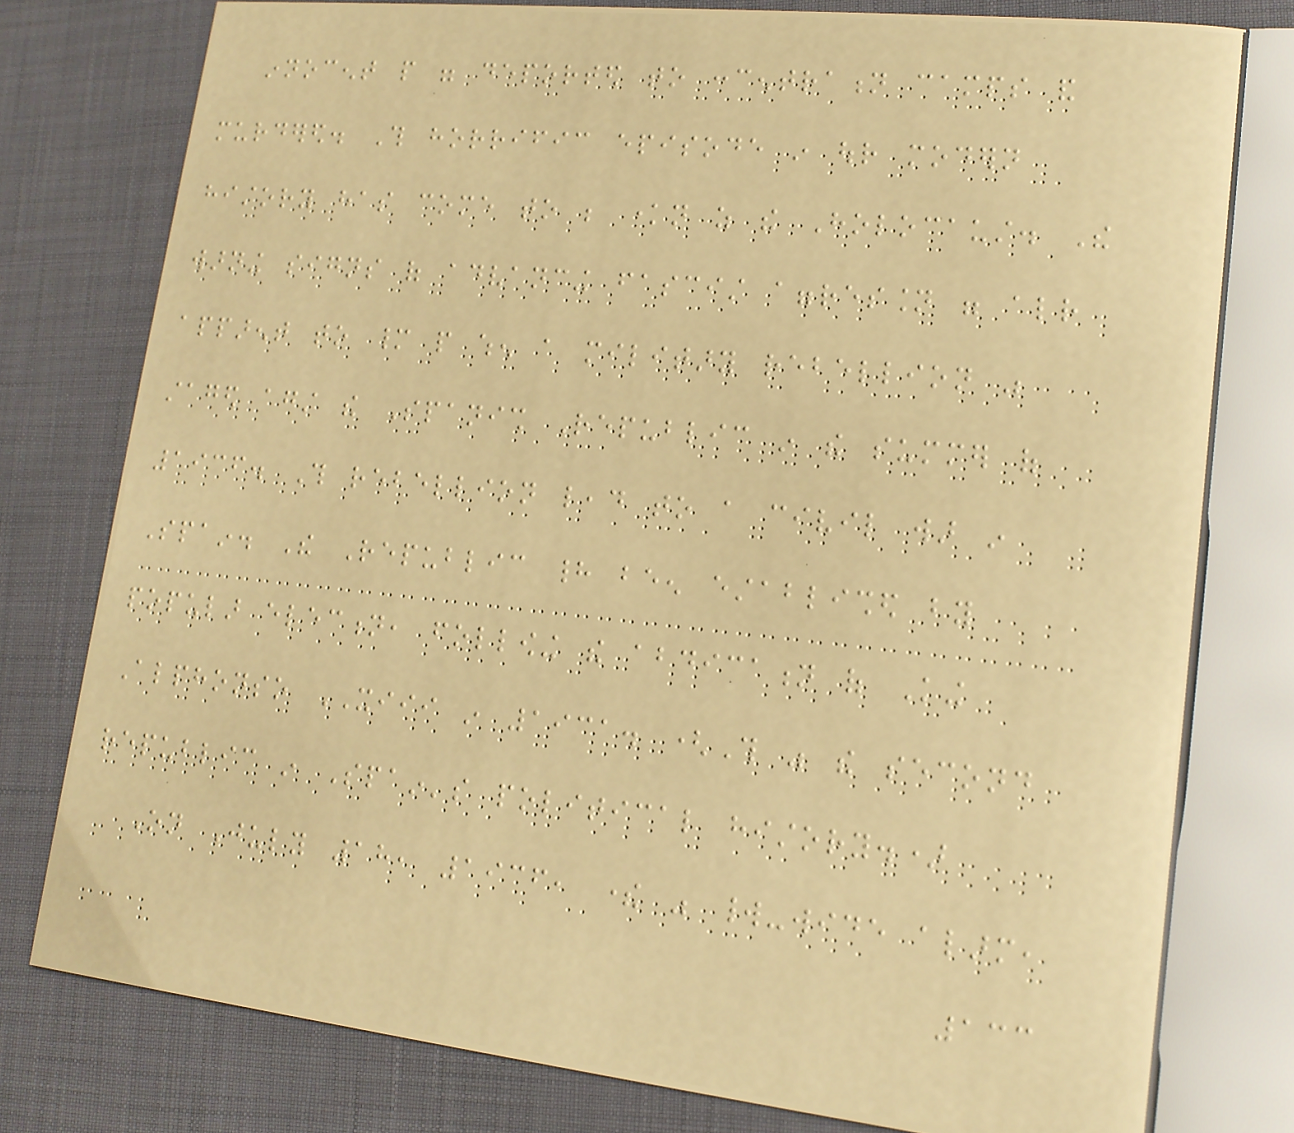innocent people were deported to concentration camps and
murdered. This horrific episode in our modern
history has come to be known as the Holocaust. The
warning signs of advancing fascist aggression were already
apparent to many people when a military rebellion was
staged against the Spanish Republic in the summer of
1936. This rebellion lead to a civil war in
Spain. The Republic had been established by
popular election, following the abdication of King
Alphonso XIII in 1931. (This was the second
republic in Spain's political history.)
On July 18, 1936, there was world-wide alarm,
133
